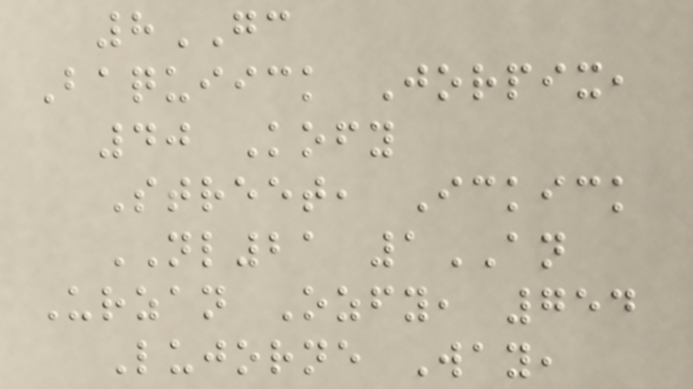8GC
Baquiick Jorpix,
40 Kofy
Street, Ickick
NL21 1AN
Urzan Ozfy, 754
Lujorne Way,
